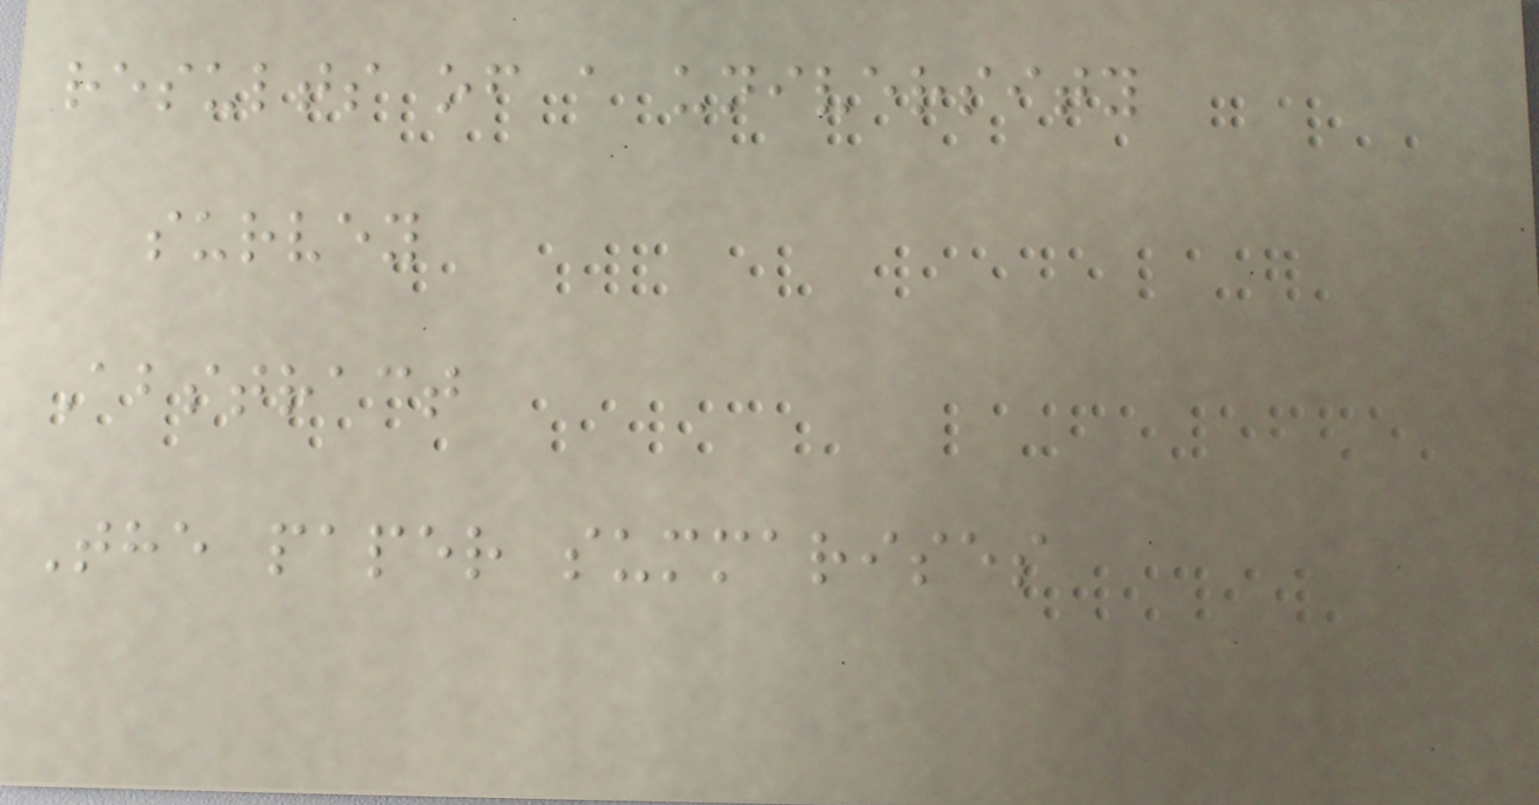results of a university
survey
Abstract
The paper summarises
